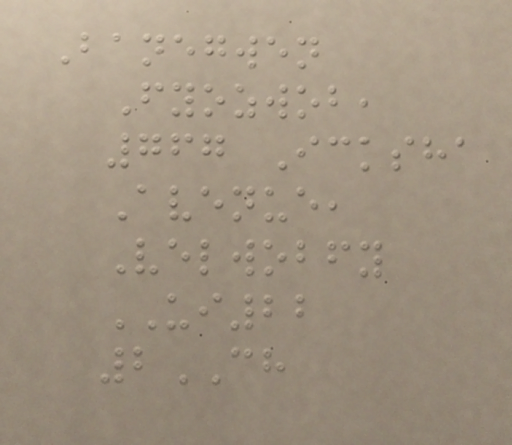Banegwen
Fyozwob,
767 Icksha
Avenue,
Velwobfy
UI22
2CH
